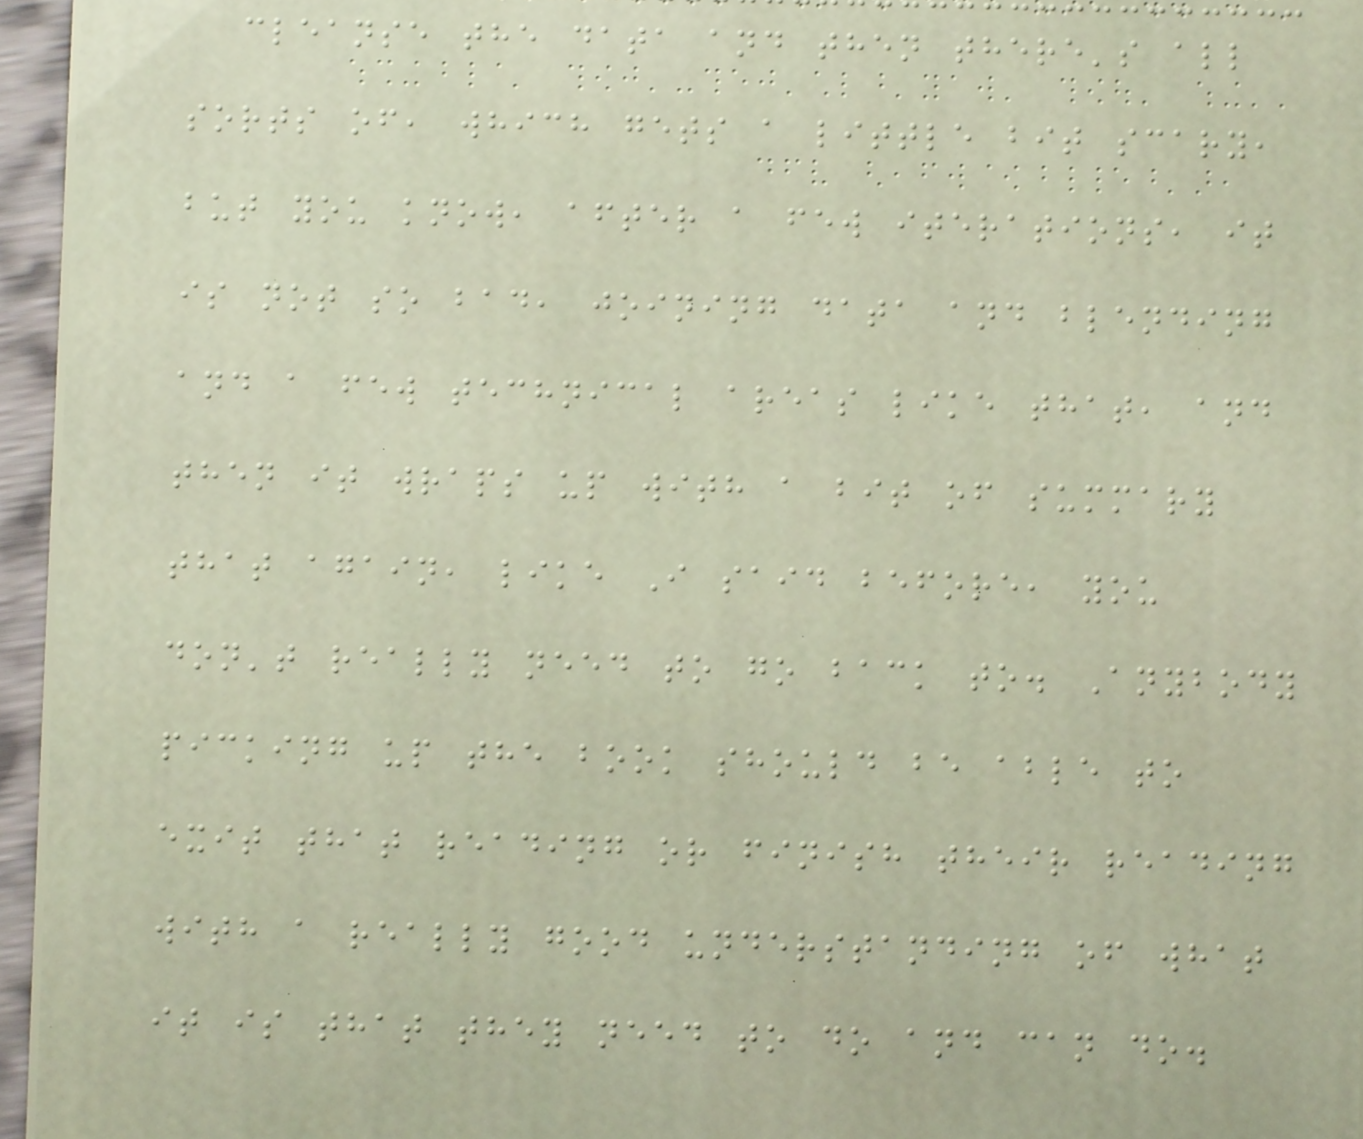cleanse the data and then there's all
sorts of, which gets a little bit scary,
but you know, after a few iterations, it
is not so bad, joining data and blending
and a few technical areas like that, and
then it wraps up with a bit of summary
that again, like I said before, you
don't really need to go back to. Anybody
picking up the book should be able to
exit that reading or finish their reading
with a really good understanding of what
it is that they need to do and can do.
